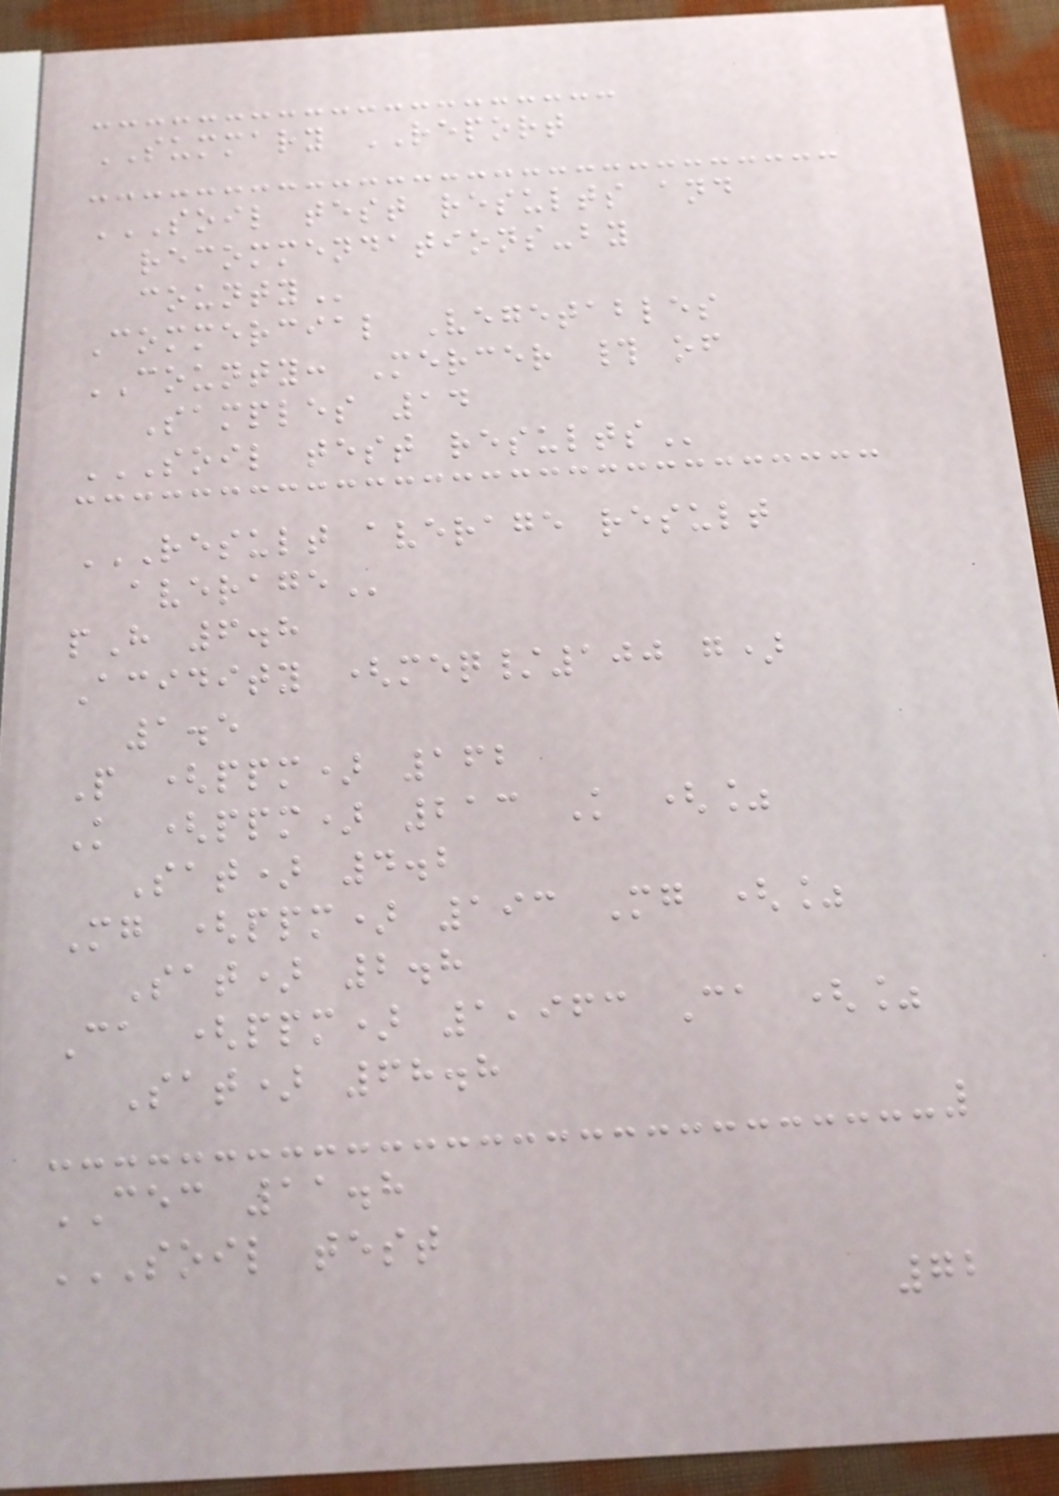SUMMARY REPORT
SOIL TEST RESULTS AND
RECOMMENDATIONS-BY
COUNTY
Commercial Vegetables
COUNTY: Mercer # of
Samples 14
SOIL TEST RESULTS
RESULT AVERAGE RESULT
AVERAGE
pH 6.8
Acidity (meq/100 g)
1.5
P (ppm) 162
K (ppm) 213 K (%
Sat) 4.2
Mg (ppm) 193 Mg (%
Sat) 2.8
Ca (ppm) 1,963 Ca (%
Sat) 68.8
CEC 11.8
SOIL TEST
72
